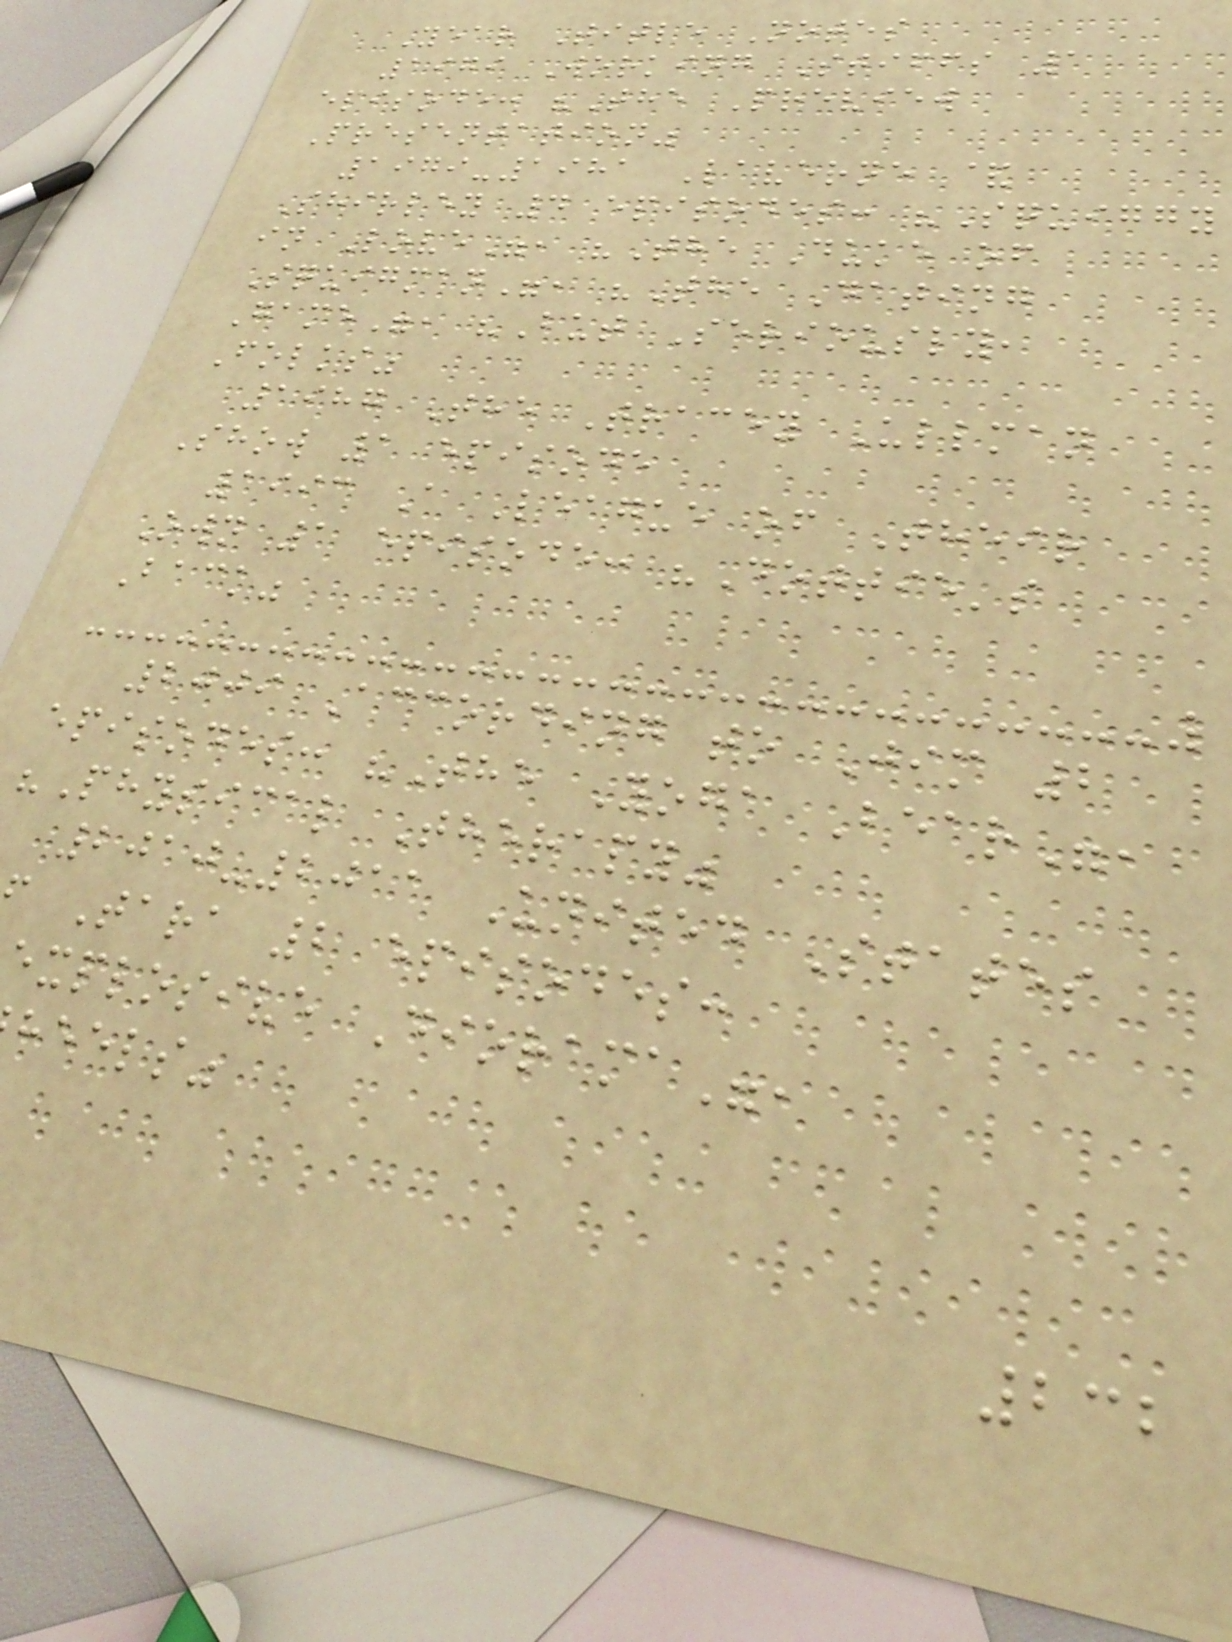Year Title Notes
1979 Working Stiffs 1
episode: "The Preview
Presentation"
1979-1981 Laverne &
Shirley 4 episodes: "Squiggy
in Love", "The Duke of
Squigman", "The Dating
Game", "But Seriously,
Folks"
1987 The Tracey Ullman
Show 1 episode
1993 A League of Their
Own 1 episode: "Dottie's
Back"
2009 According to Jim 2
episodes: "The Yoga Bear",
"Physical Therapy"
2010-2011 United States
Tara 2 episodes:
explosive Diorama",
heels"
232
